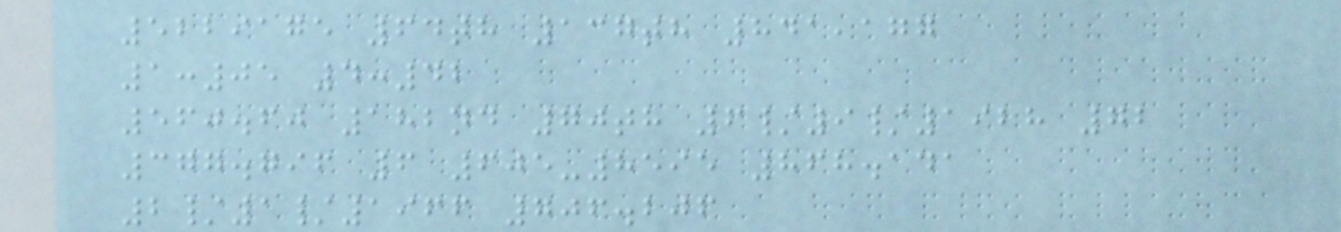5229175 64th 137th 841,177
1:05 4:42
560.60 182nd 70th 6/9/1928 72
377.796 6 605-8595 868.141
2/1/1966 706.206
